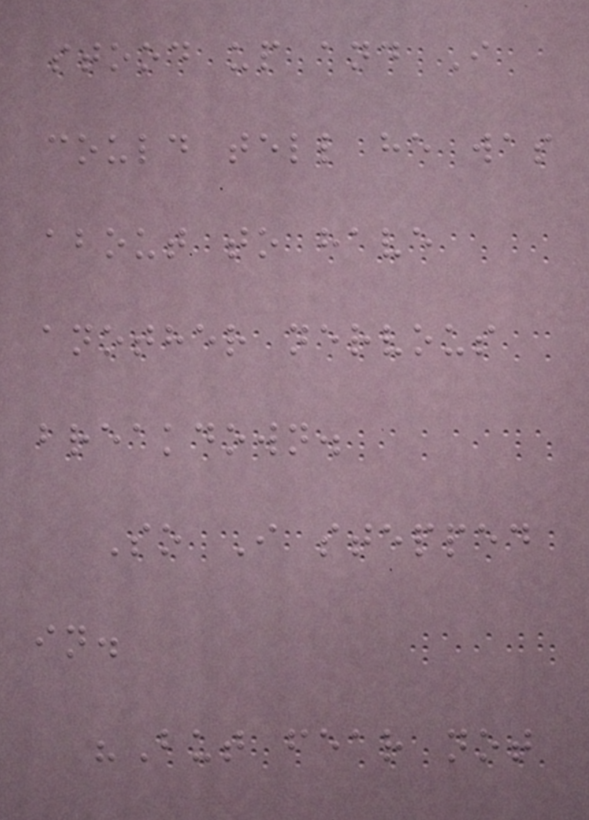stood up and I
could tell he was
about to have
another nervous
breakdown.
So I stepped
in.
"But fear not
